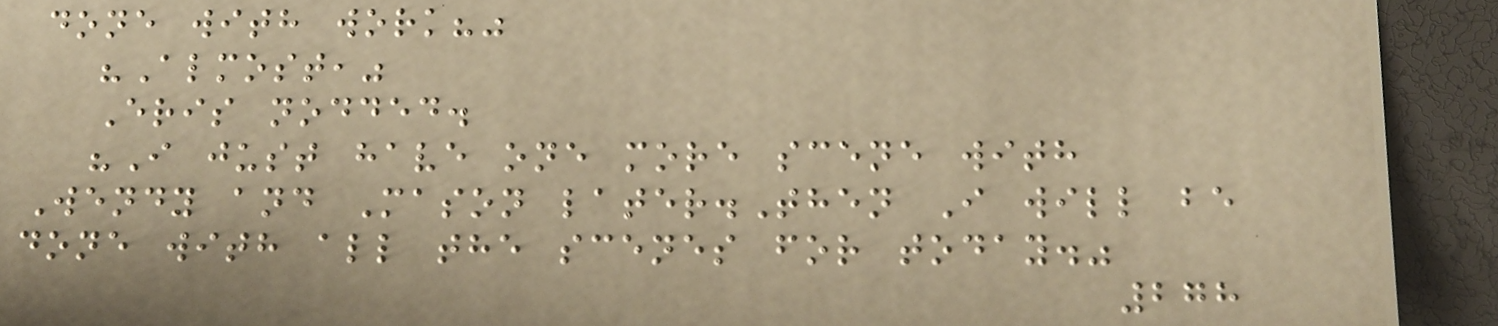done with work?"
"Almost,"
Eris nodded.
"I just have one more scene with
Wendy and Mason later.Then I will be
done with all the scenes for today."
278
